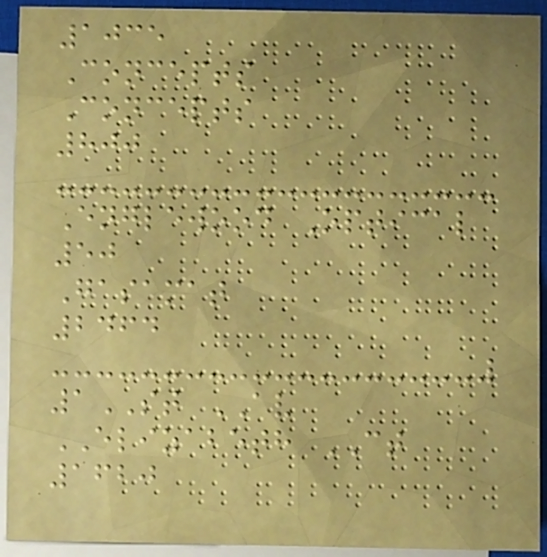1035
Concepts
Concepts
800
Englewood Optical
50
Gasamat
2464
1ST AV
ELIZABETH CT
1620
